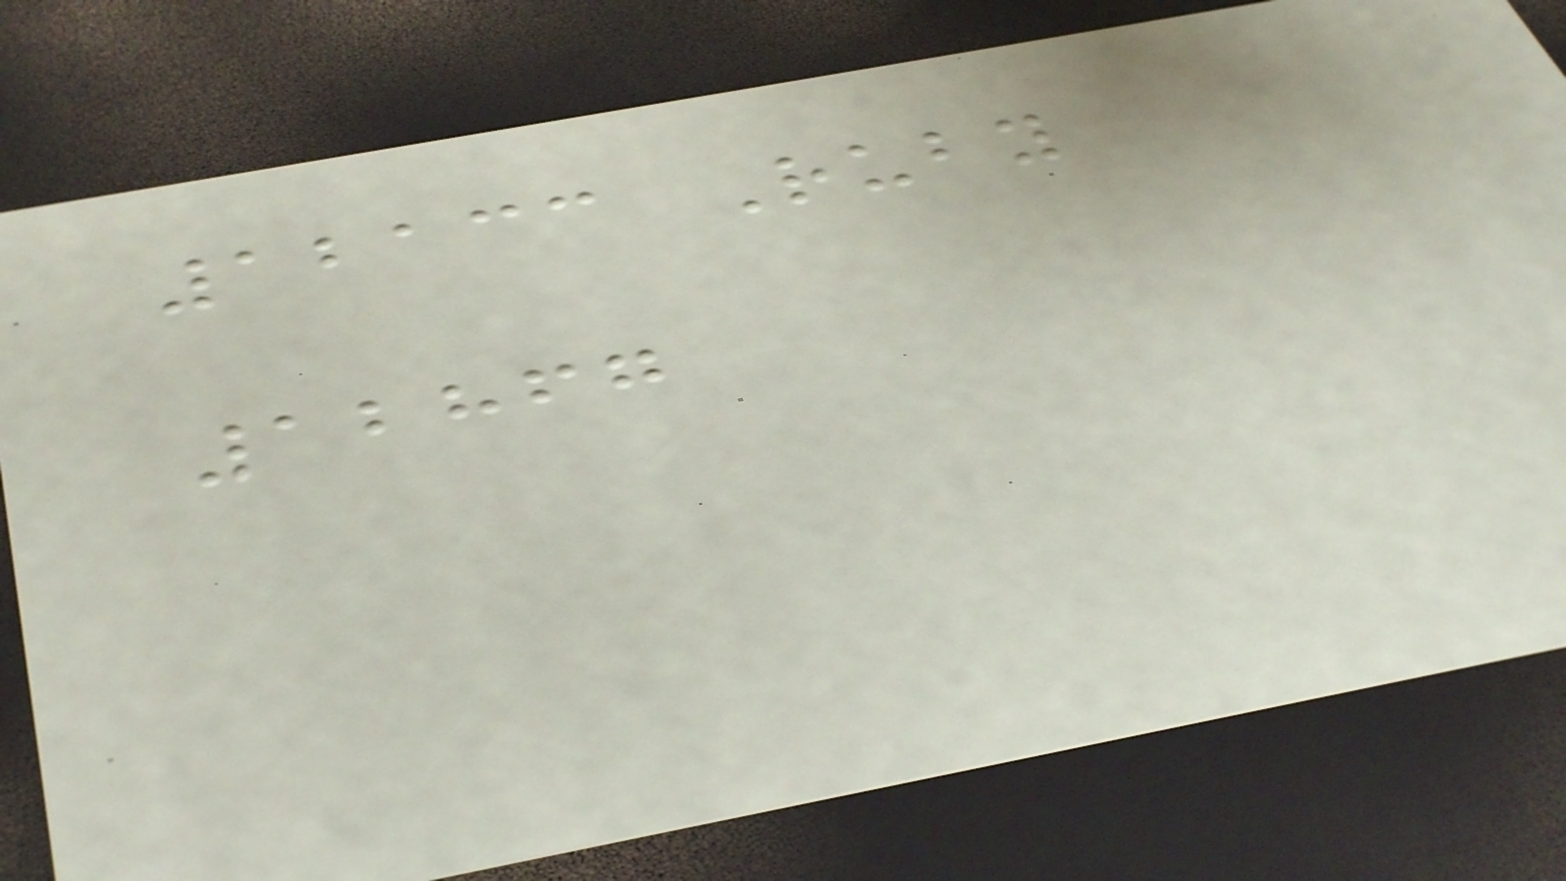12133 Ruby
12867
